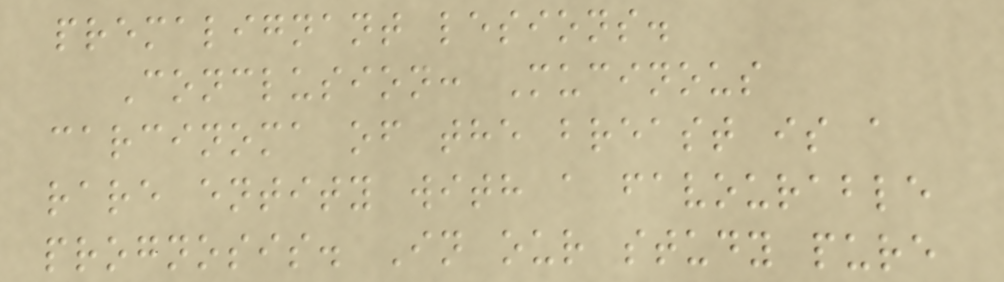premalignant lesions.
Conclusion: Mucinous
carcinoma of the breast is a
rare entity with a favourable
prognosis. In our study pure
